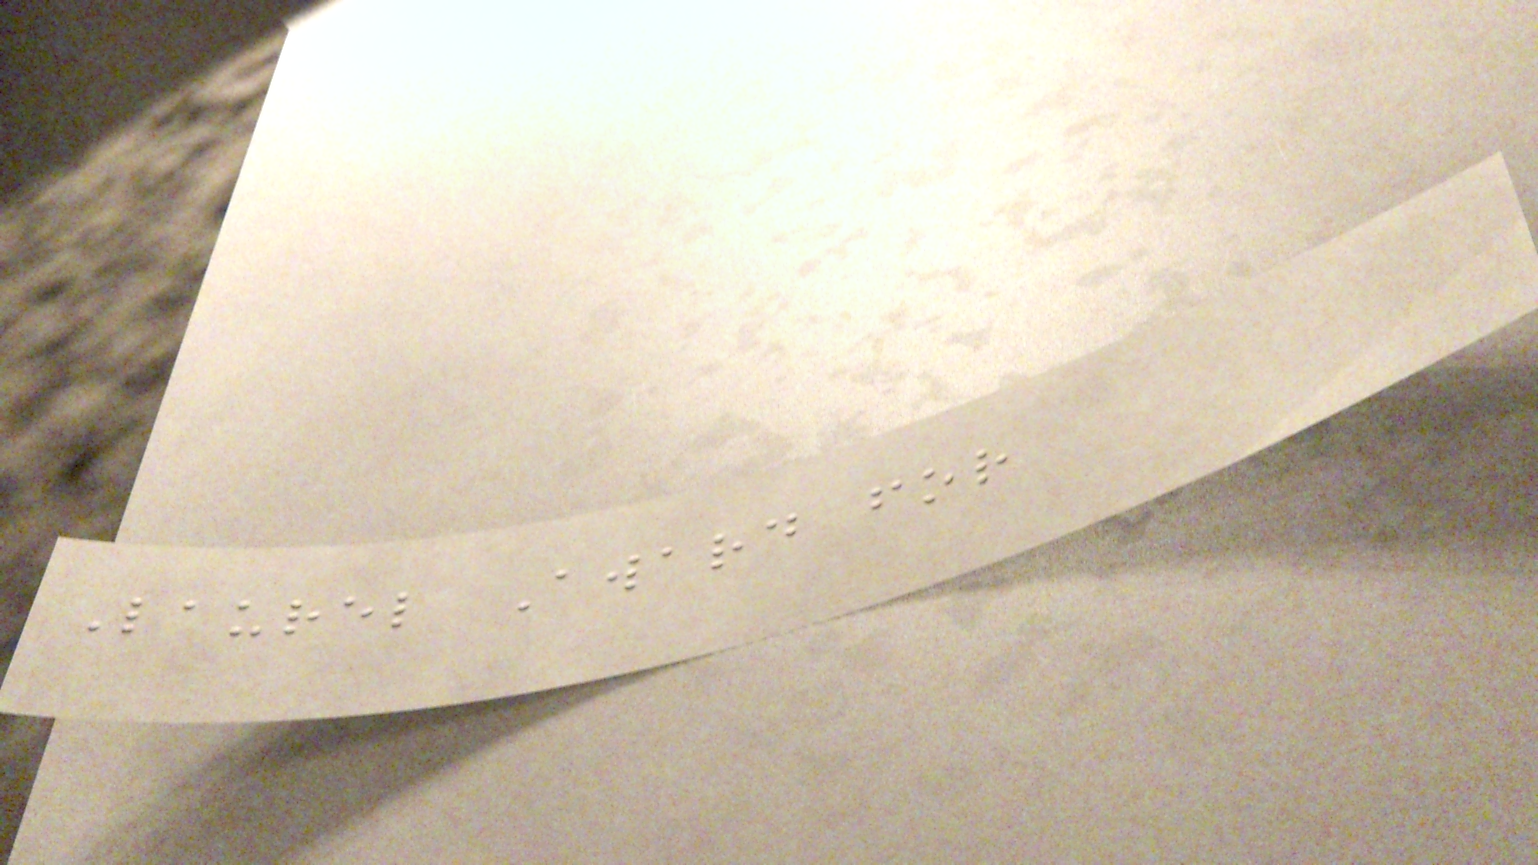Laurel Award for
